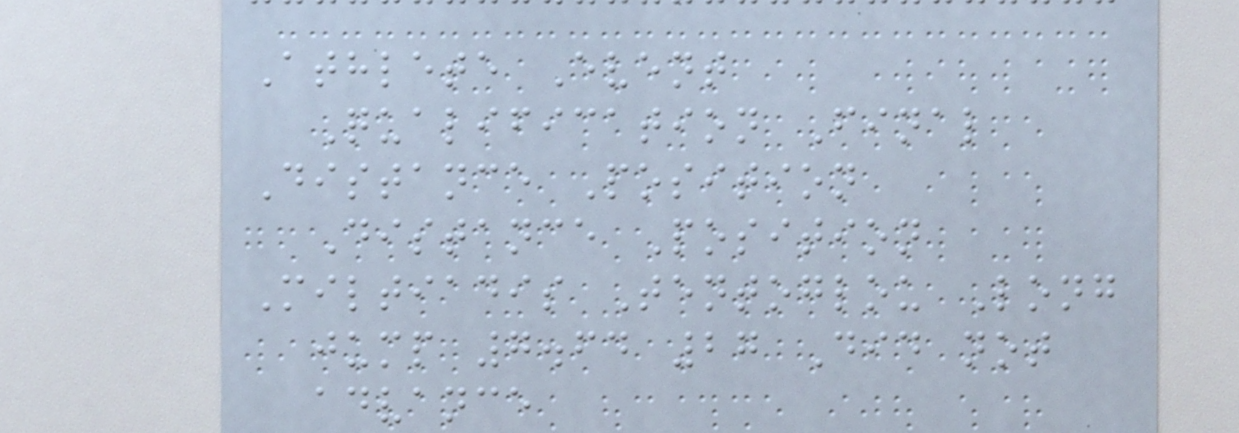Athlete Event
Qualification Final
Distance Position
Distance Position
Miltiadis Tentoglou Long
jump 7.64 27 Did not
advance
